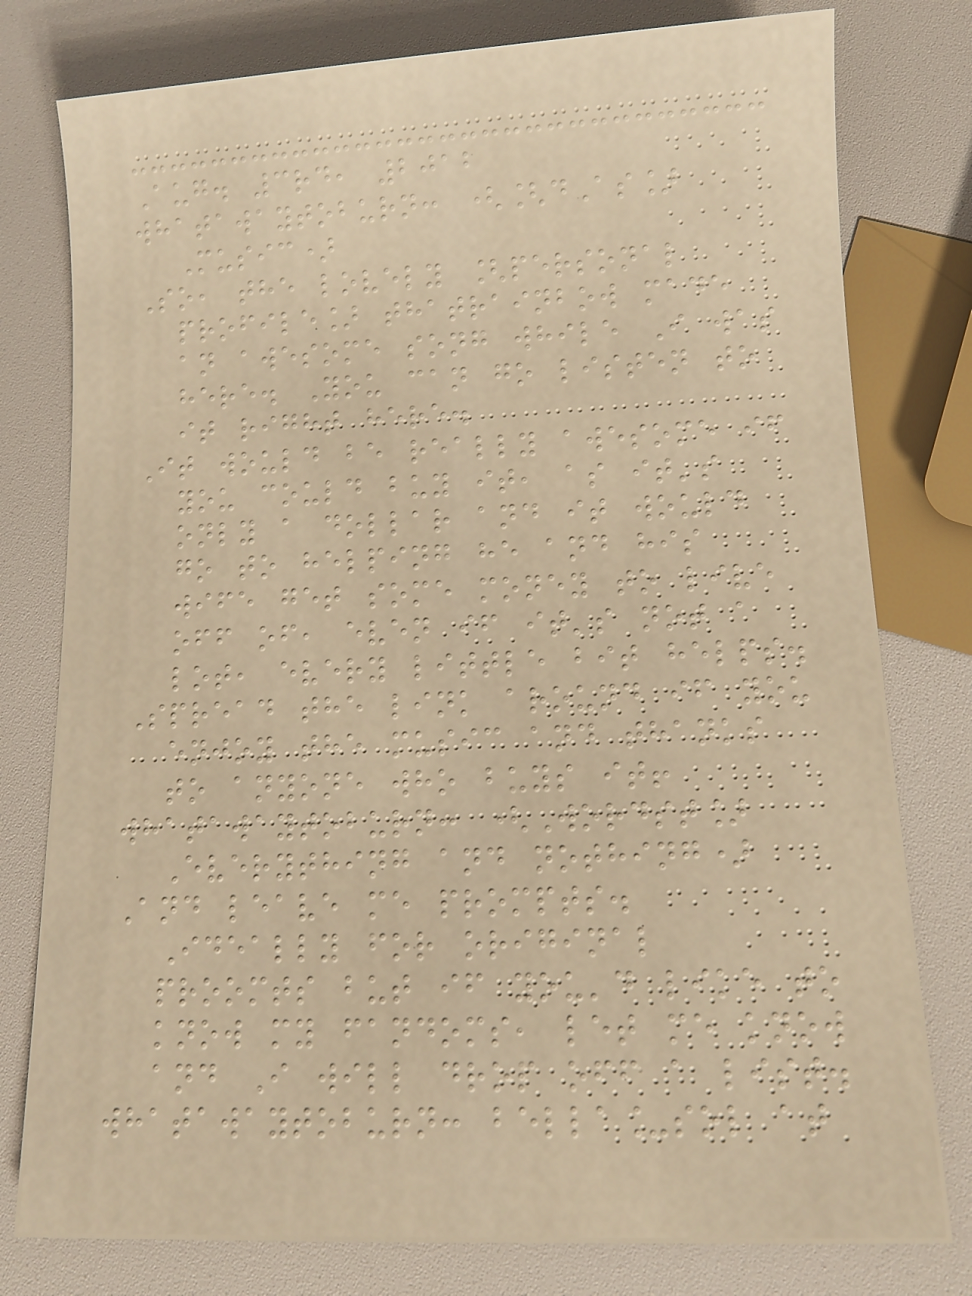Aug. 3rd, 2012
whatawaytoburn: ([dAs]
Music)
So, the lovely [personal
profile] thatrainbow made
an awesome song while I was
here. You can go listen to
it right here.
It would be really awesome if
you could buy it, as it's
only a dollar and it would
go to helping he and his
wife get some money to live
off of, even if it's not a
lot, every little bit helps.
Spread the link around if you
enjoy the music and thanks
to anyone who buys it!
whatawaytoburn: (Wordst]
Everything and nothing)
And leave me prompts.
Ideally for original
proomts but if you'd like to
know my fandoms, let me know
and I will drop off a list.
whatawaytoburn: bella_sol at
